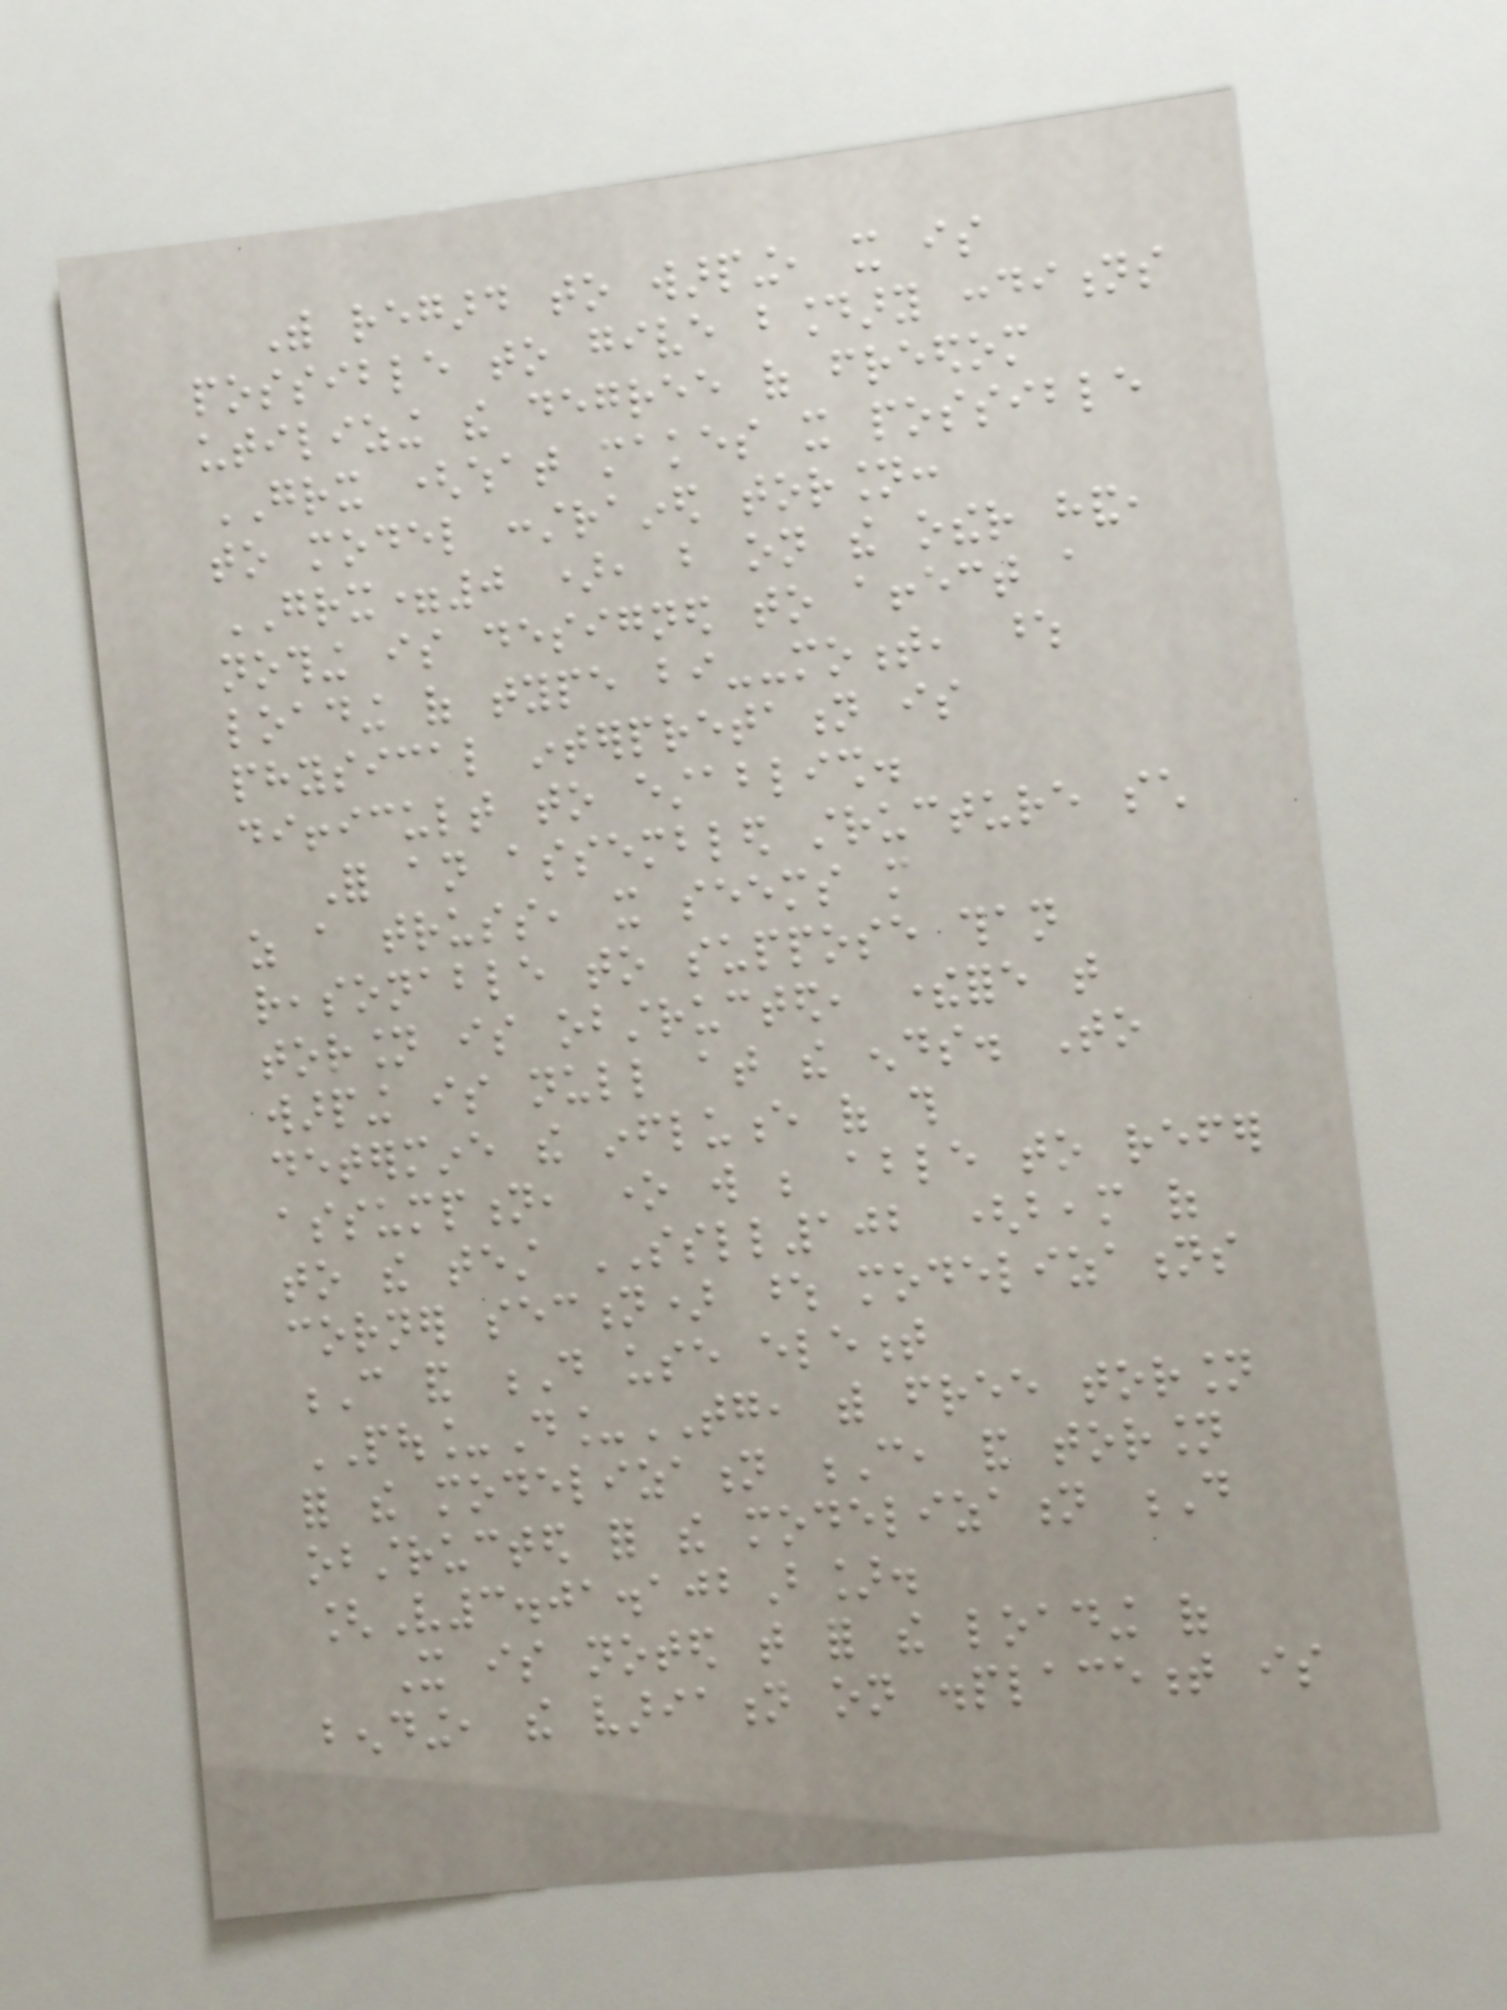With regard to warping, it is
possible to give boundary conditions
utilizing the degree of freedom
GRX (what makes it possible
to model constrained torsion:
GRX=0 ), but on the other hand,
nothing is designed to affect a
loading of type bi--moment, whose
physical interpretation is
difficult to establish.
For an assembled structure such
as a truss, it seems more
reasonable to suppose than
torsion is obstructed, therefore that
warping is null at the ends. To
determine the influence of this
assumption, one will be able to refer
to the test SSLL102 (beam of
corner section) whose modelizations
C and D use element
POU_D_TG, with free torsion
for the modelization C, and torsion
obstructed for the modelization D
[V3.01.102B].
It is noted that for the loading of
bending, the variation on displacement is
